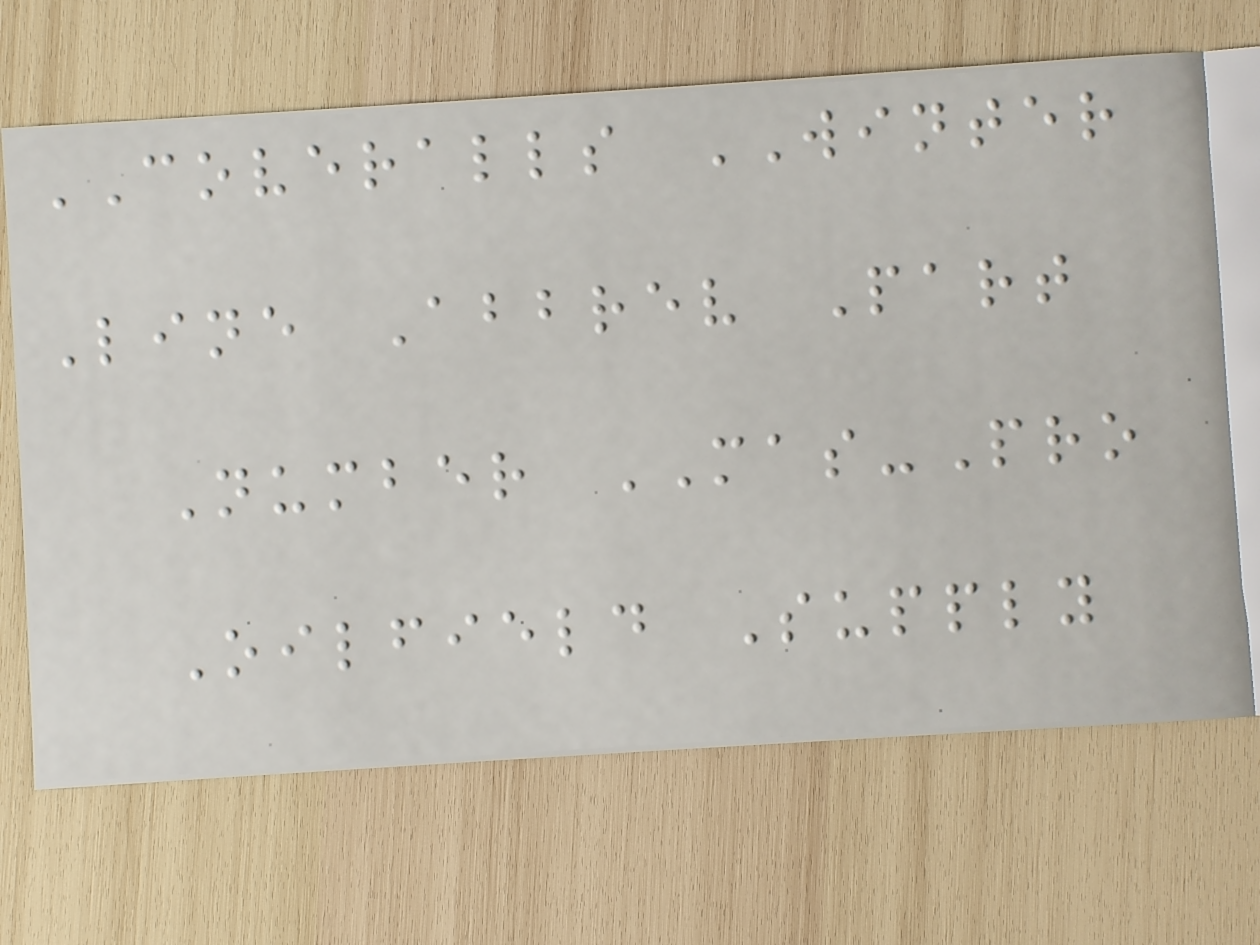COVERALLS WINTER
Line Abbrev Part
Number MAS-Pro
Oilfield Supply
